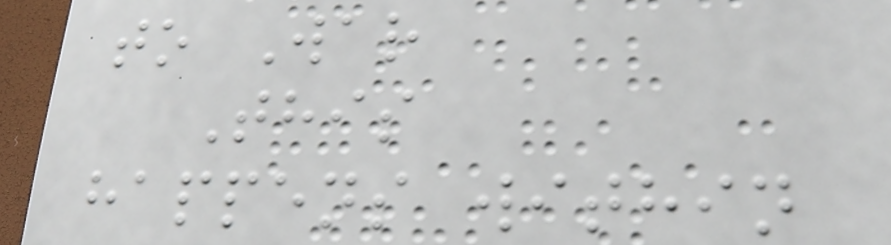to War
This
happens within
